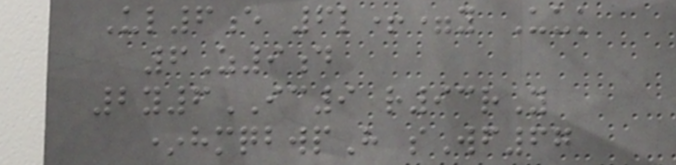Ul6e 6l+=y Uuk
6Z9d
2y6IC9 r93rY
*hmqbwpH sWf67
